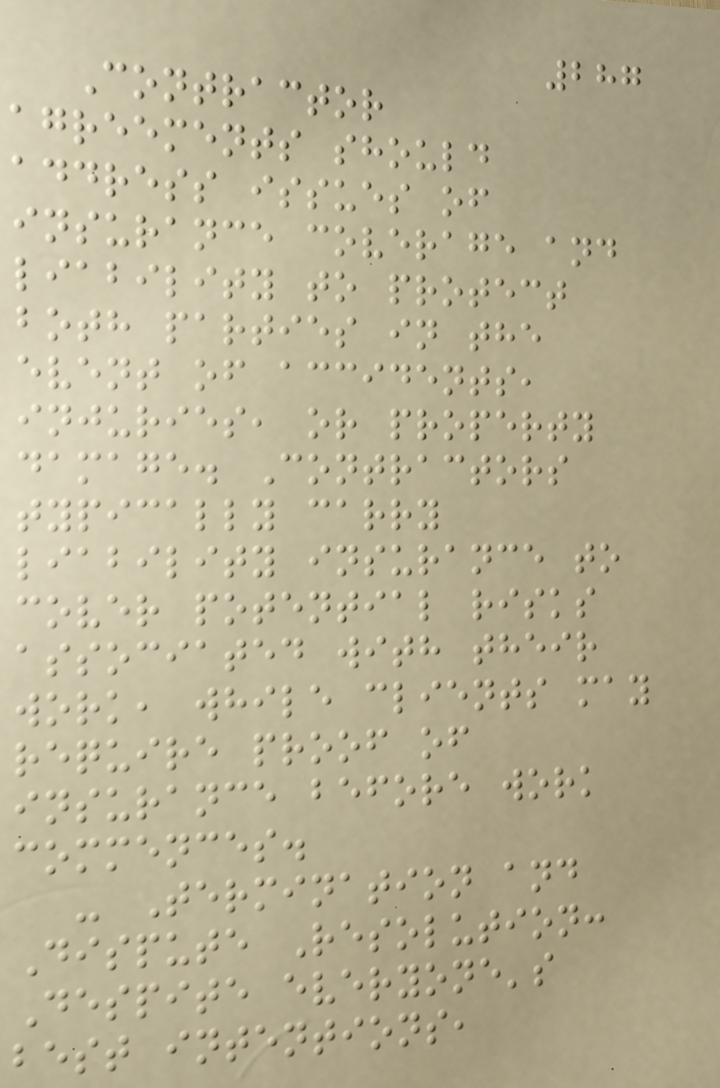287
Contractor
agreements should
address issues of
insurance coverage and
liability to protect
both parties in the
event of accidents,
injuries, or property
damage. Contractors
typically carry
liability insurance to
cover potential risks
associated with their
work, while clients may
require proof of
insurance before work
commences.
- Termination and
Dispute Resolution:
Despite everyone's
best intentions,
